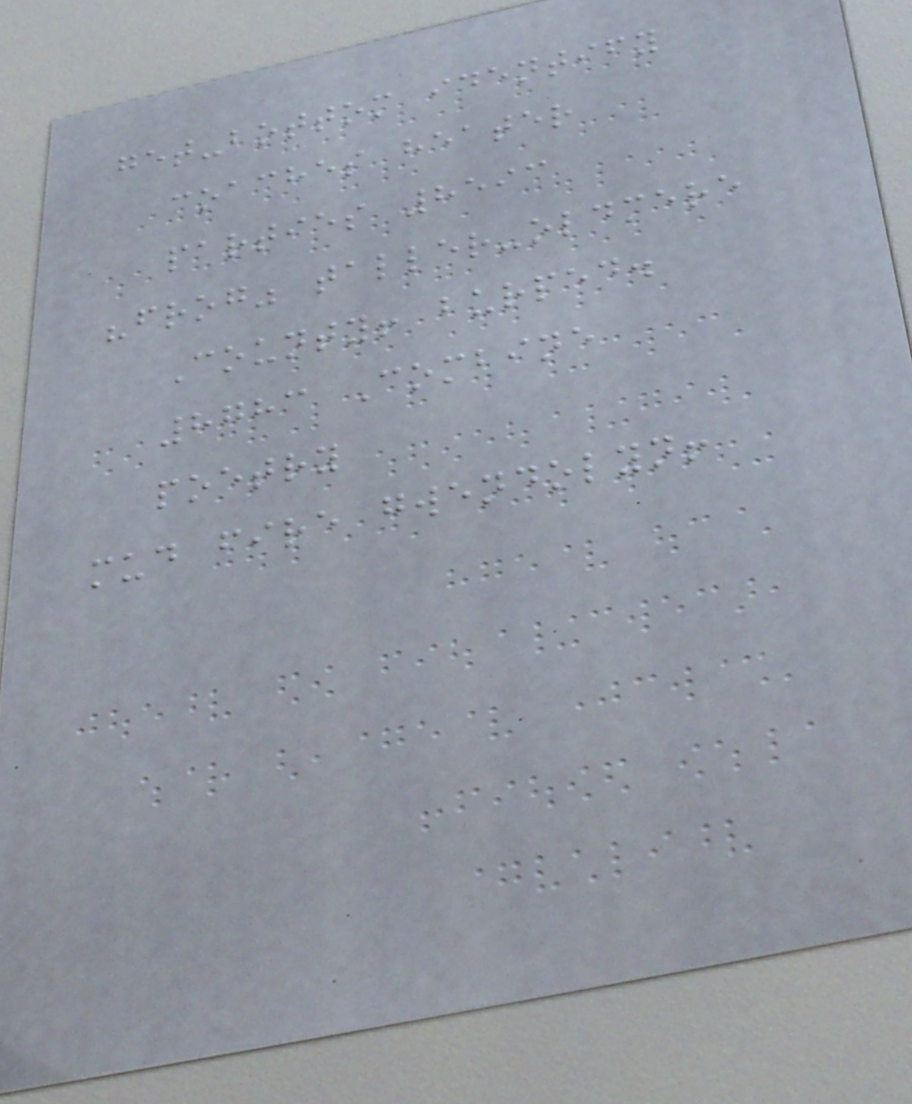get-bottom identify
coaches heater
parties 8593
"frog" taller-oldmere
County! burped.
8783 Combine
poetry
mud fire gwendolyn!
